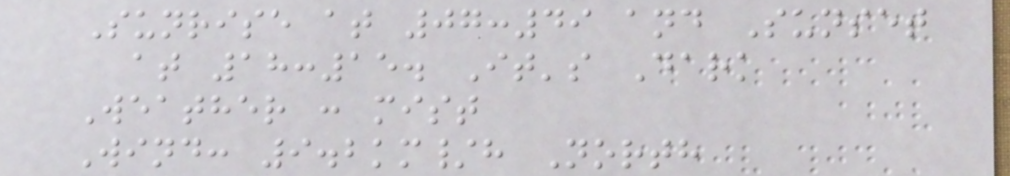Sunrise at 07:49 and Sunset
at 18:15. It's Dark
Weather : mist
Wind: 9.2km/h North
